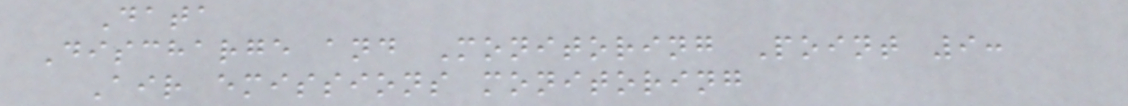Data
Discharge and Monitoring Point 9:
Air emissions monitoring
